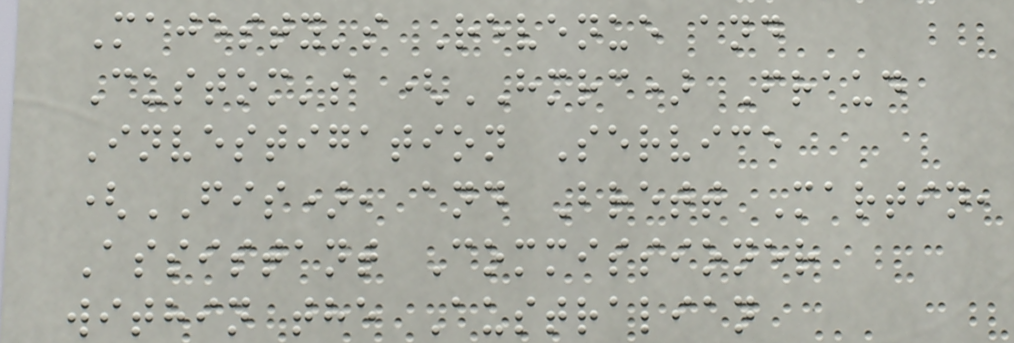Majesty's Revenue and
Custom's (HMRC) Fraud
Investigation Service
(FIS), and Brett Martin,
Assistant Commissioner
within the Australian
